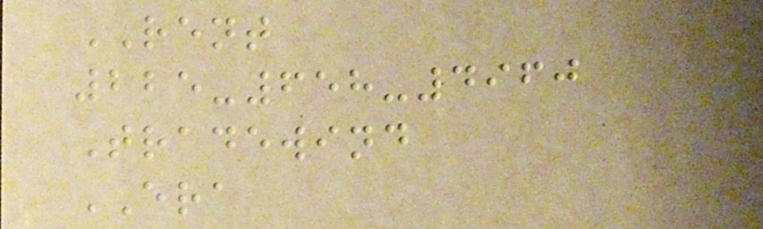RENT
225-658-4960
Tradewind
ERA
